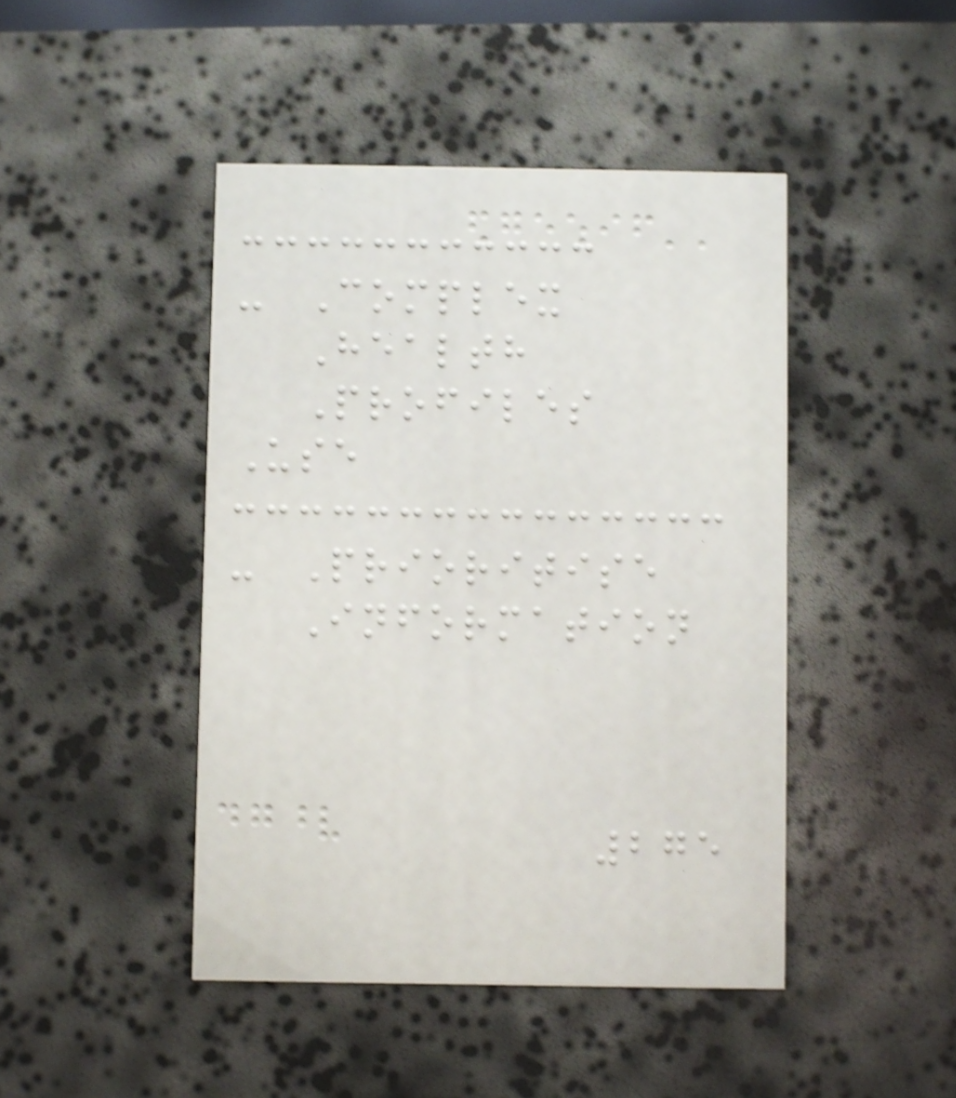- Complex
Health
Profiles
Use
- Prioritise
Information
275
